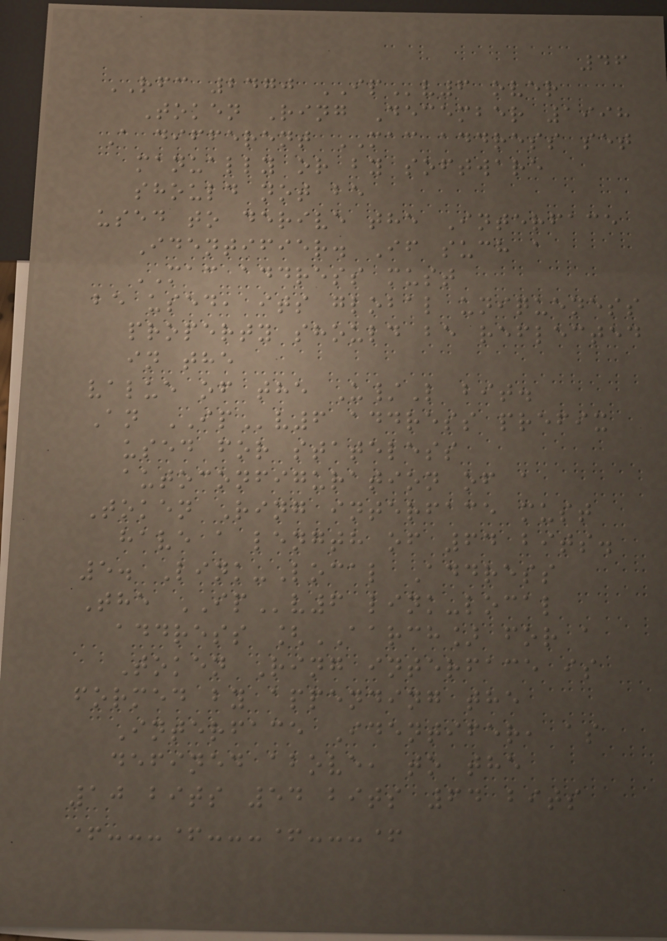46
RFC 2470 IPv6 over
Token Ring December 1998
A different MAC address set
manually or by software
should not be
used to derive the Interface
Identifier. If such a
MAC address must
be used, its global uniqueness
property should be reflected
in the
value of the U/L bit.
An IPv6 address prefix
used for stateless
autoconfiguration of a
Token Ring interface must
have a length of 64 bits.
5. Link-Local Address
The IPv6 link-local
address [AARCH] for a
Token Ring interface is
formed by appending the
Interface Identifer, as
defined above, to the
10 bits 54 bits 64 bits
+---+---+---+
